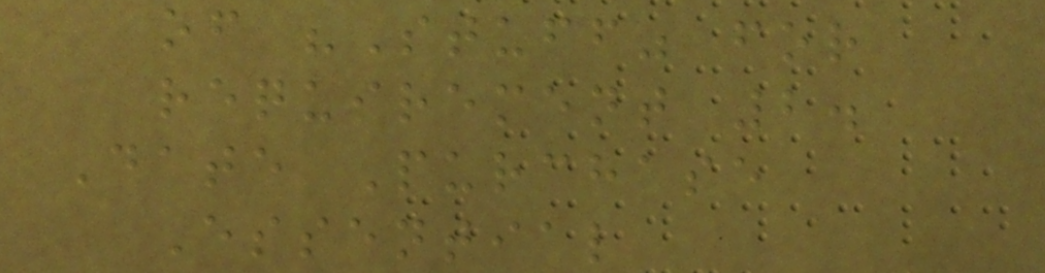of "Stuff" for
requirement 2.
Date Purchase
Essential
